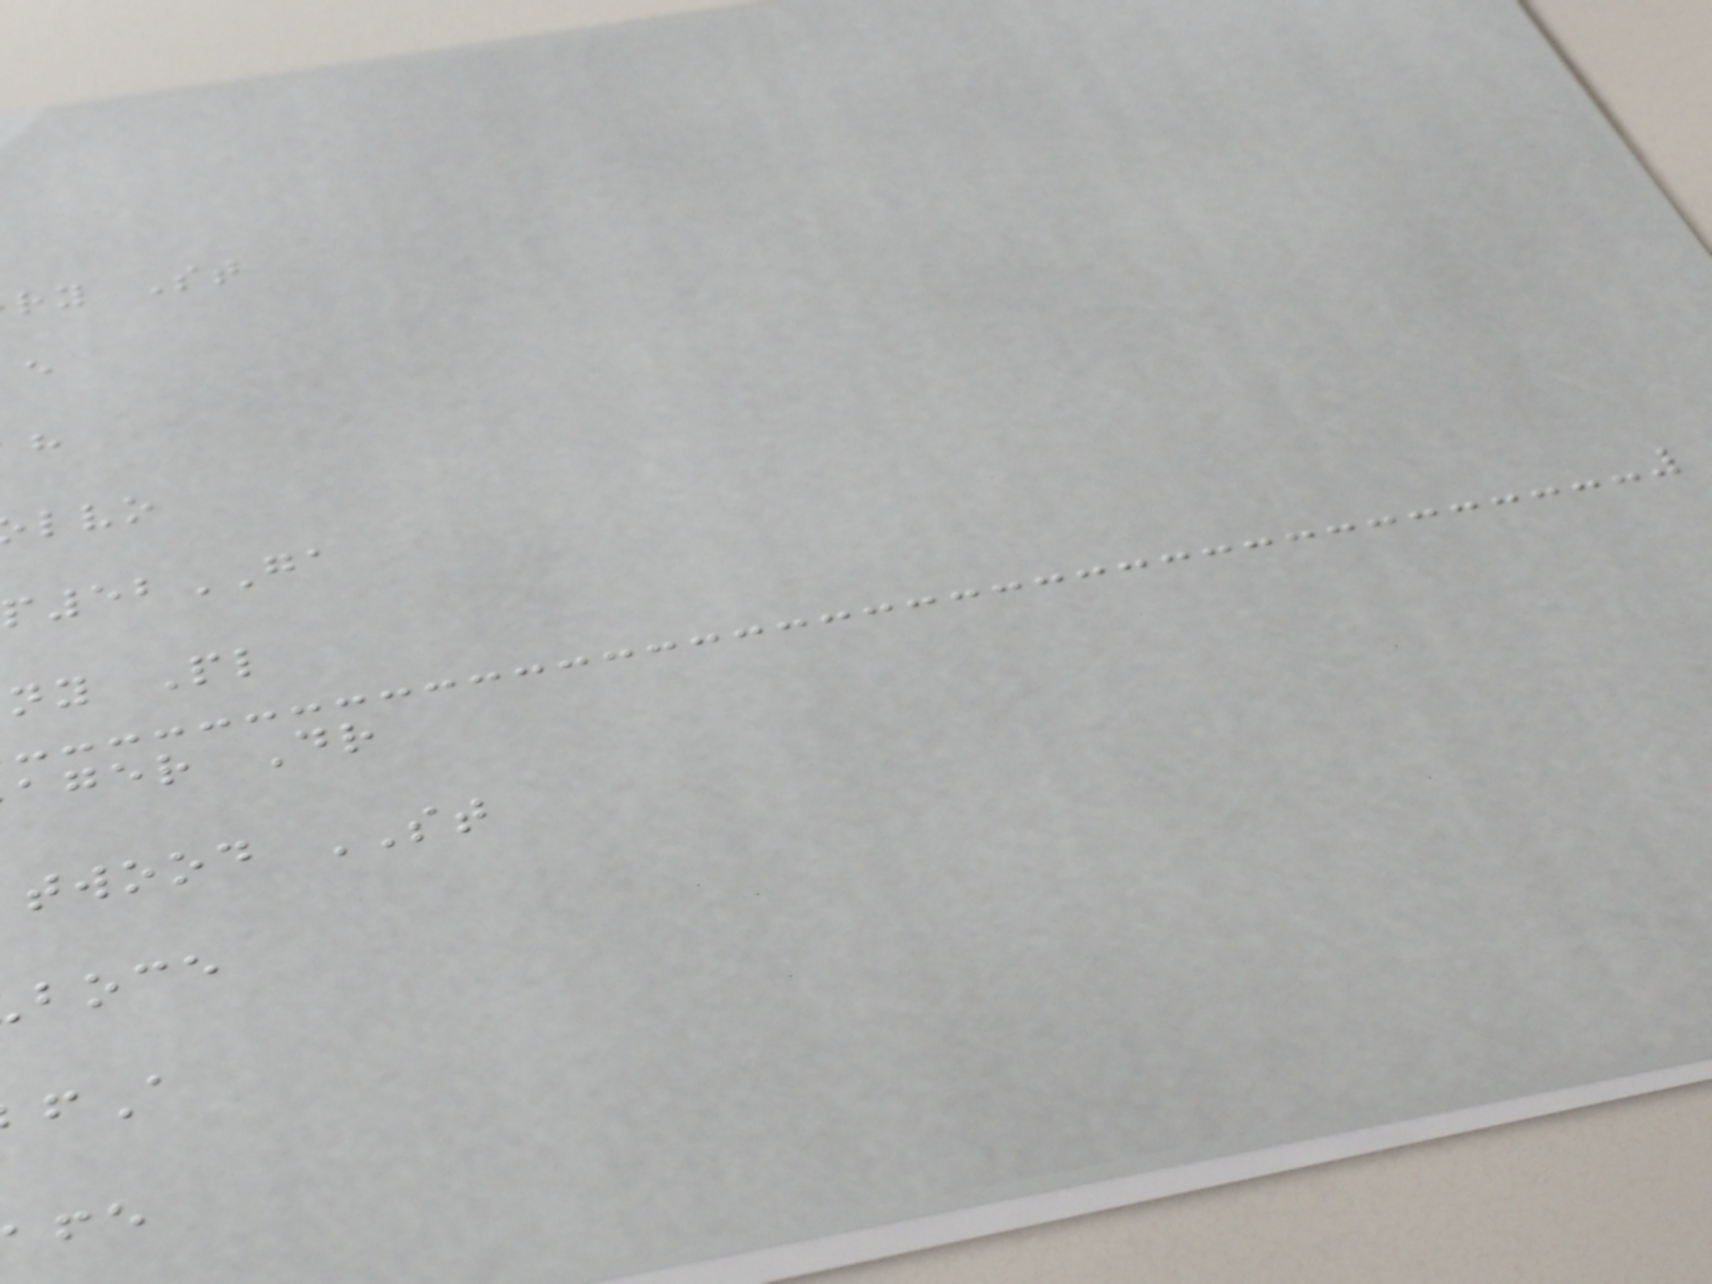ry St
52GA
ny Pl
ager Dr
twood ST
boce
